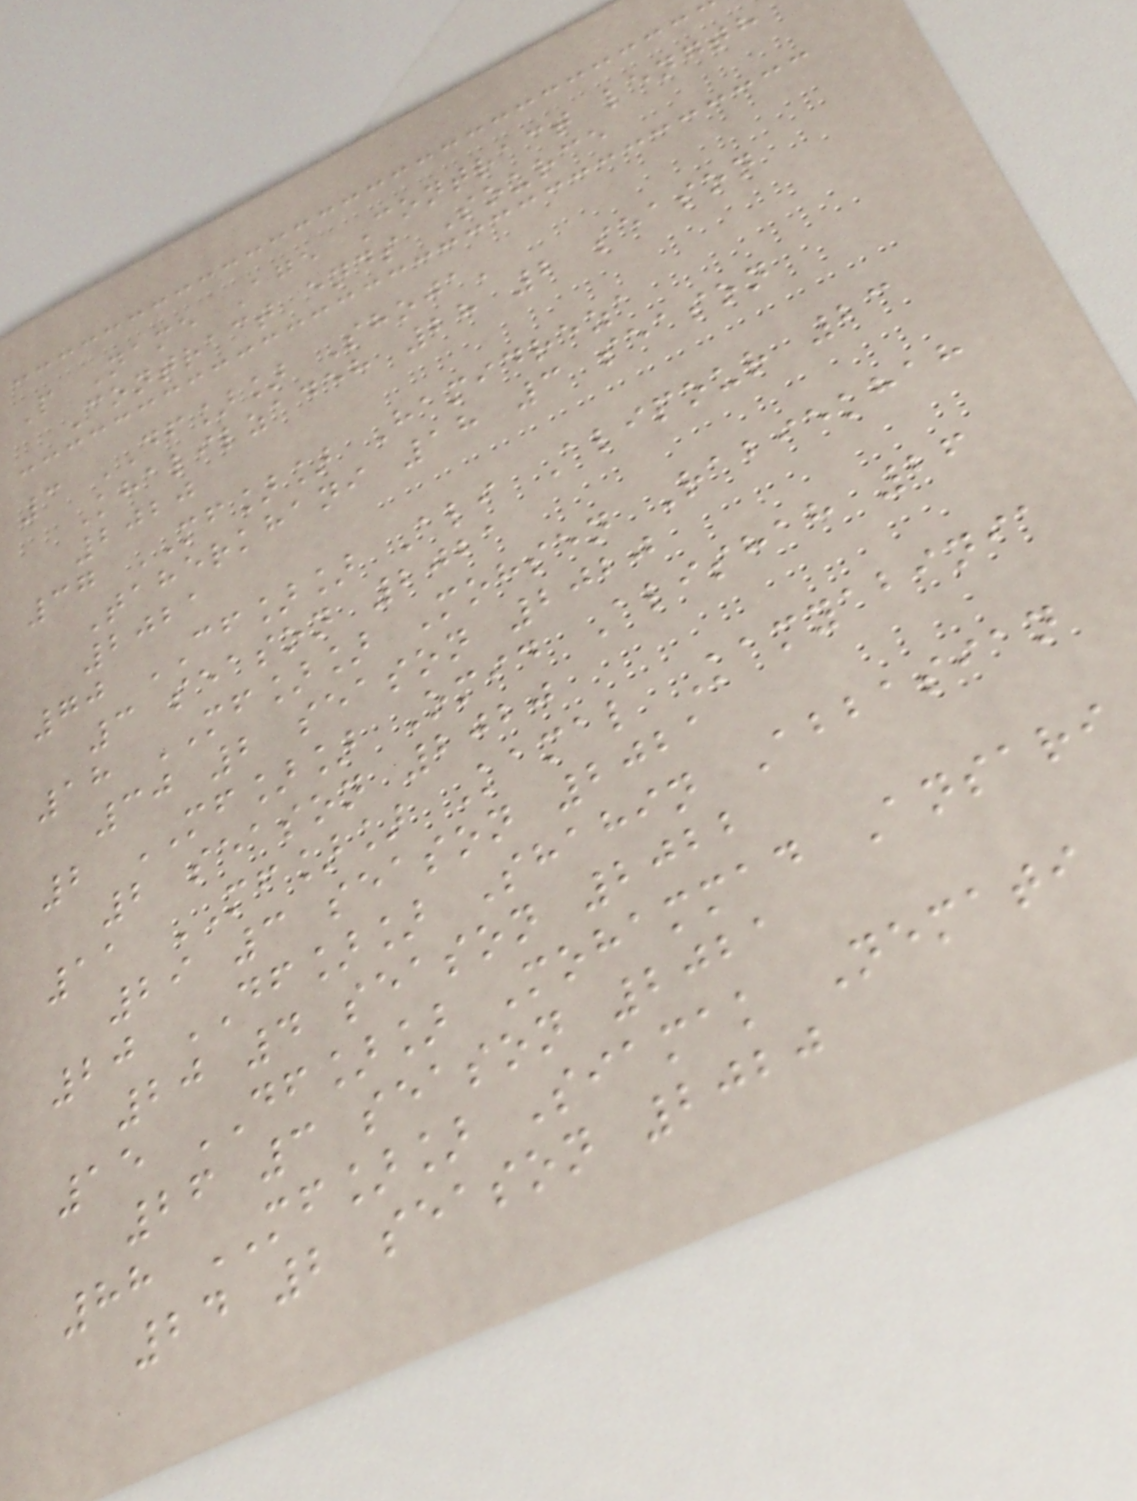P Name Age Contract length
Contract ends Source
3 DF]] Shoja'
Khalilzadeh 28 2 season
2020
37 MF]] Hamidreza
Taherkhani 18 3 season
2021
70 CF]] Ali Alipour 23
3 season 2021
18 MF]] Mohsen Rabiekhah
30 2 season 2020
2 MF]] Omid Alishah 26
2 season 2020
11 MF]] Kamal Kamyabinia
29 3 season 2021
20 DF]] Shahin Abbasian
20 4 season 2022
15 DF]] Mohammad Ansari
26 3 season 2021
88 MF]] Siamak Nemati
24 2 season 2020
